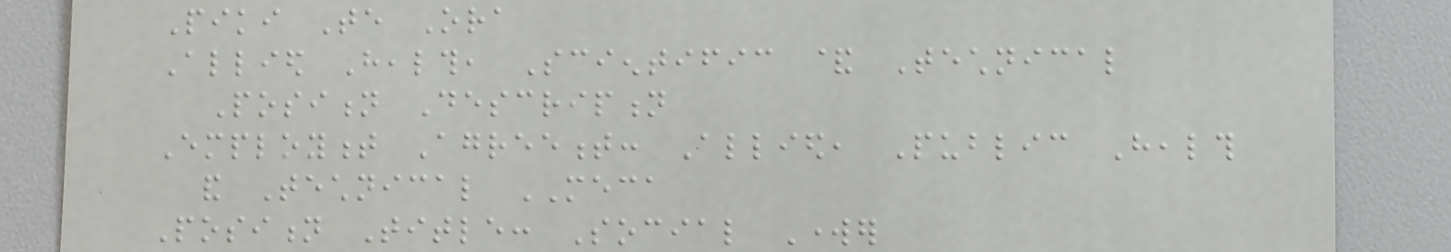Piki Te Ora
Allied Health, Scientific & Technical
Position Description
Employment Agreement: Allied, Public Health
and Technical MECA
Position Title: Social Worker
